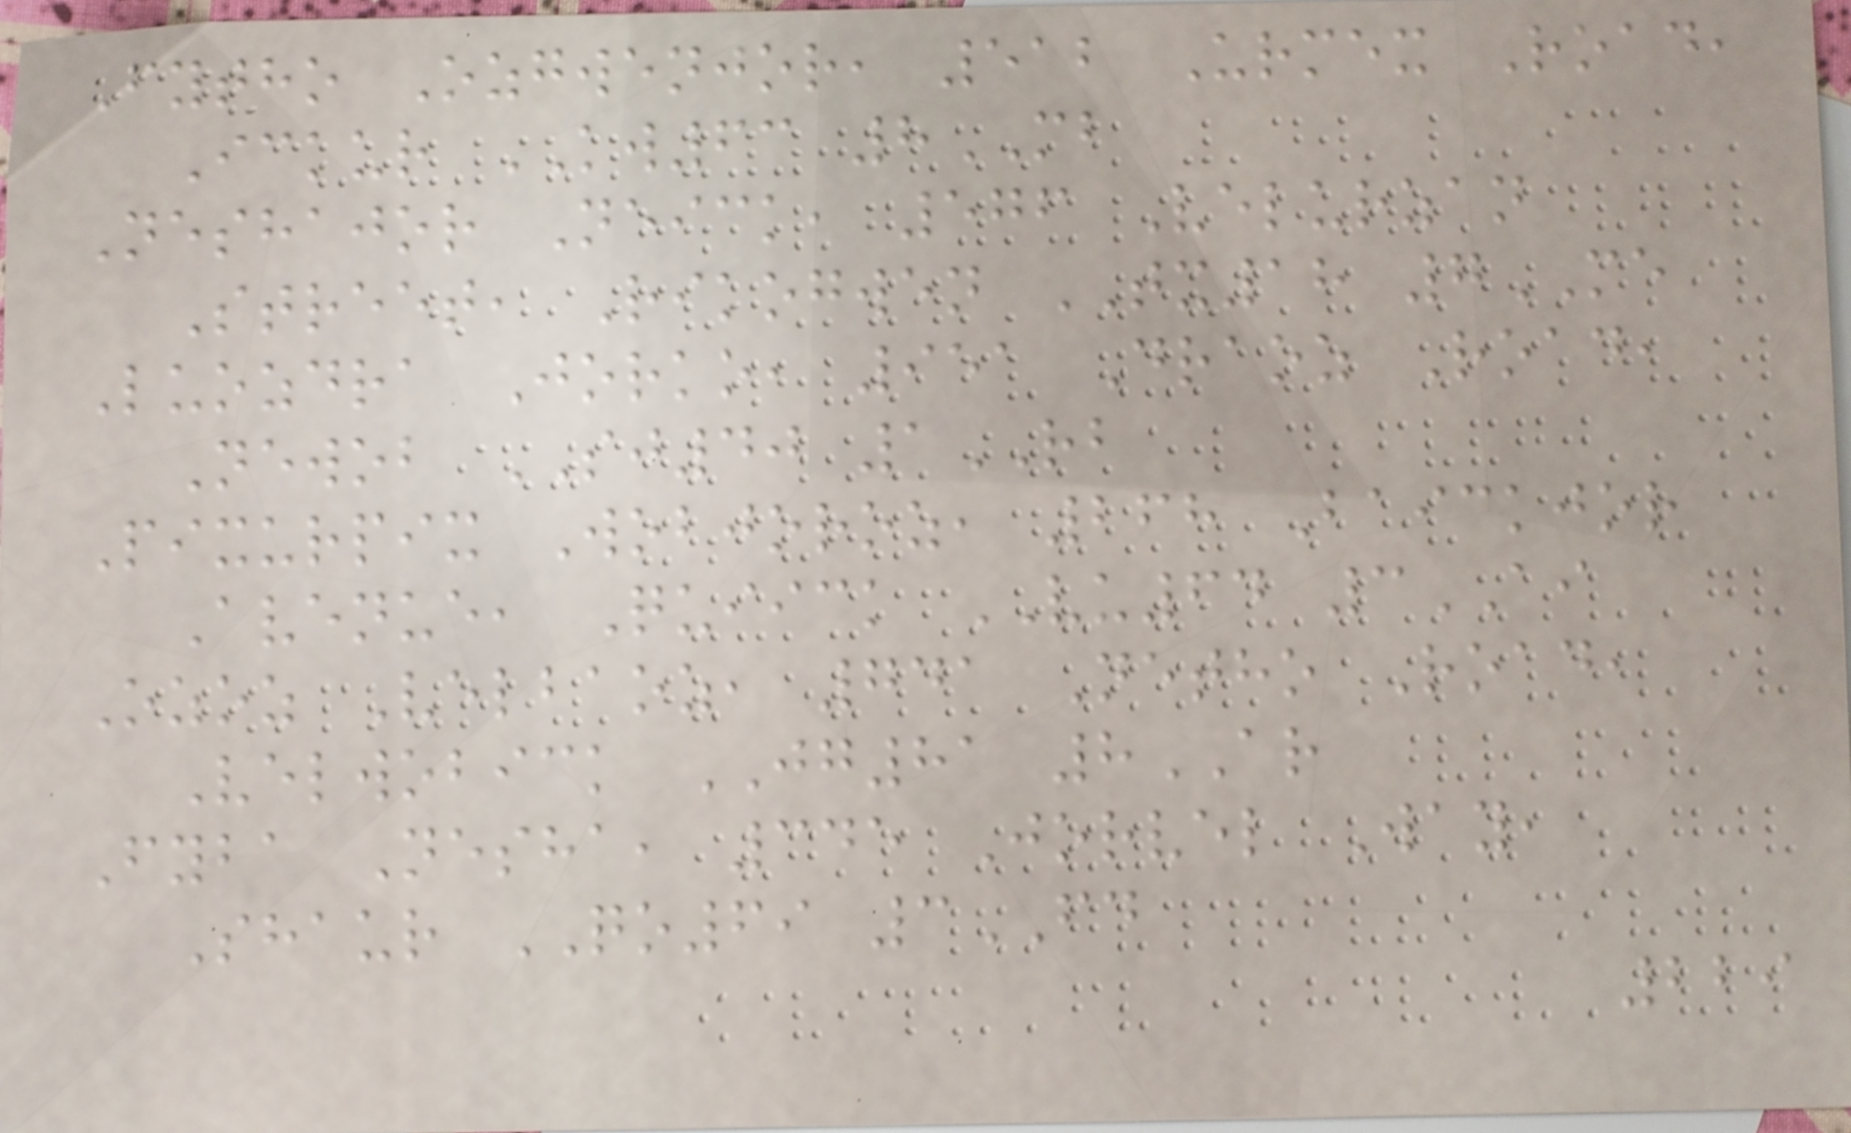Fytho Ozgwenjor, 512 Urmex Road,
Ickur KW63 8MB
Neshajor Neick, 576 Velurzan
Street, Rikogwen TX18 7ME
Luozdra Jorko, 951 Draoz Road,
Newob SJ40 1RB
Pixurpix Wobjoroz, 268 Baickjor
Avenue, Quiick VU64 3AI
Ozoz Velbaoz, 741 Netho Road,
Velwobick JG81 8AR
Fyba Nesha, 345 Jorvel Way,
Shaur QO69 3FD
229
